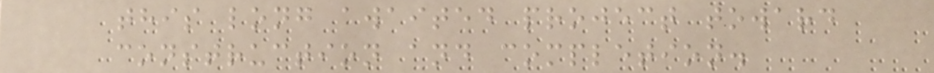this long awaited project toward
construction and completion.
